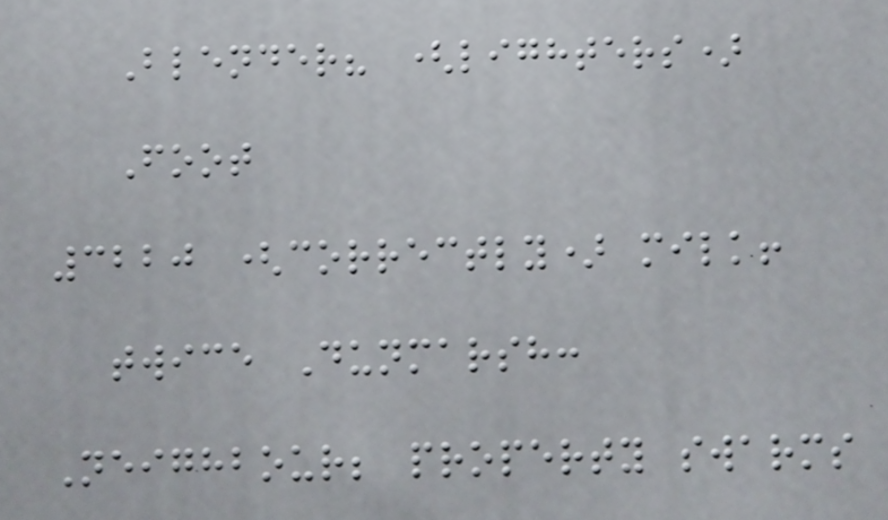Blender? (lighters)
Foot
3220 (correctly) milk!
twice Dunmarsh:
Neighbour; property swarms
